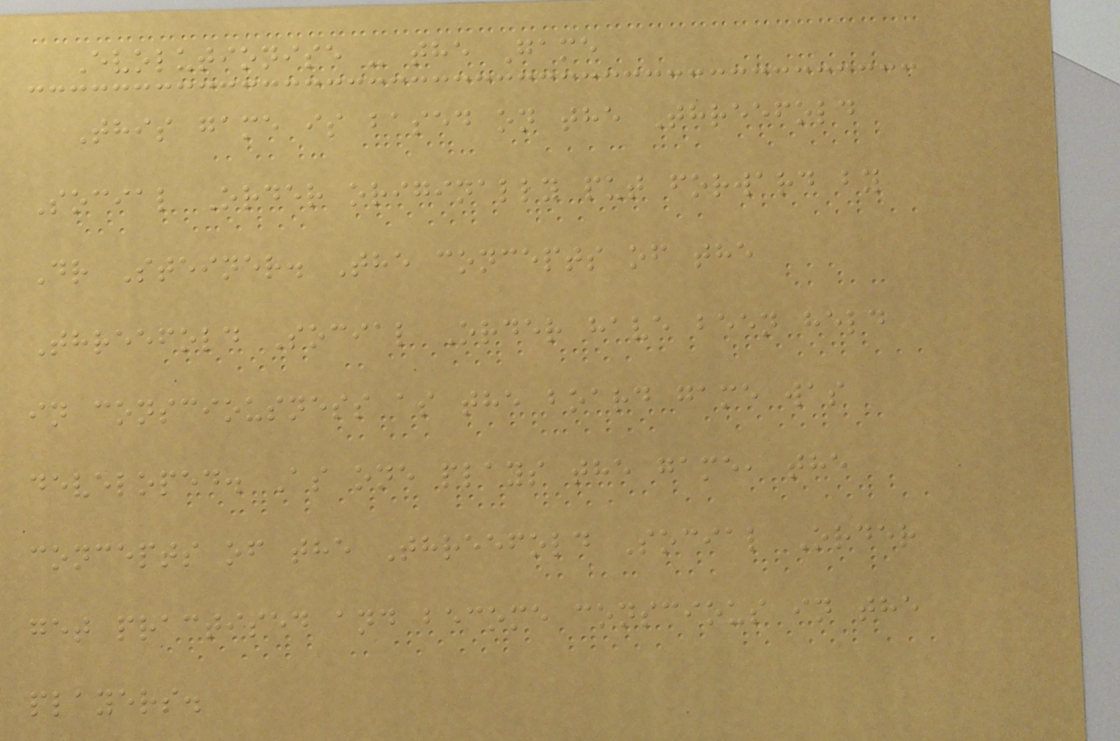Evolutionise - the Game
This game is based on the Threefold
Social Order originally put forward by
Dr Steiner. The concepts of the
Threefold Social Order have been held
in consciousness as the board game was
developed. As one plays the game, the
concepts of the Threefold Social Order
get practised and become conscious in the
players.
